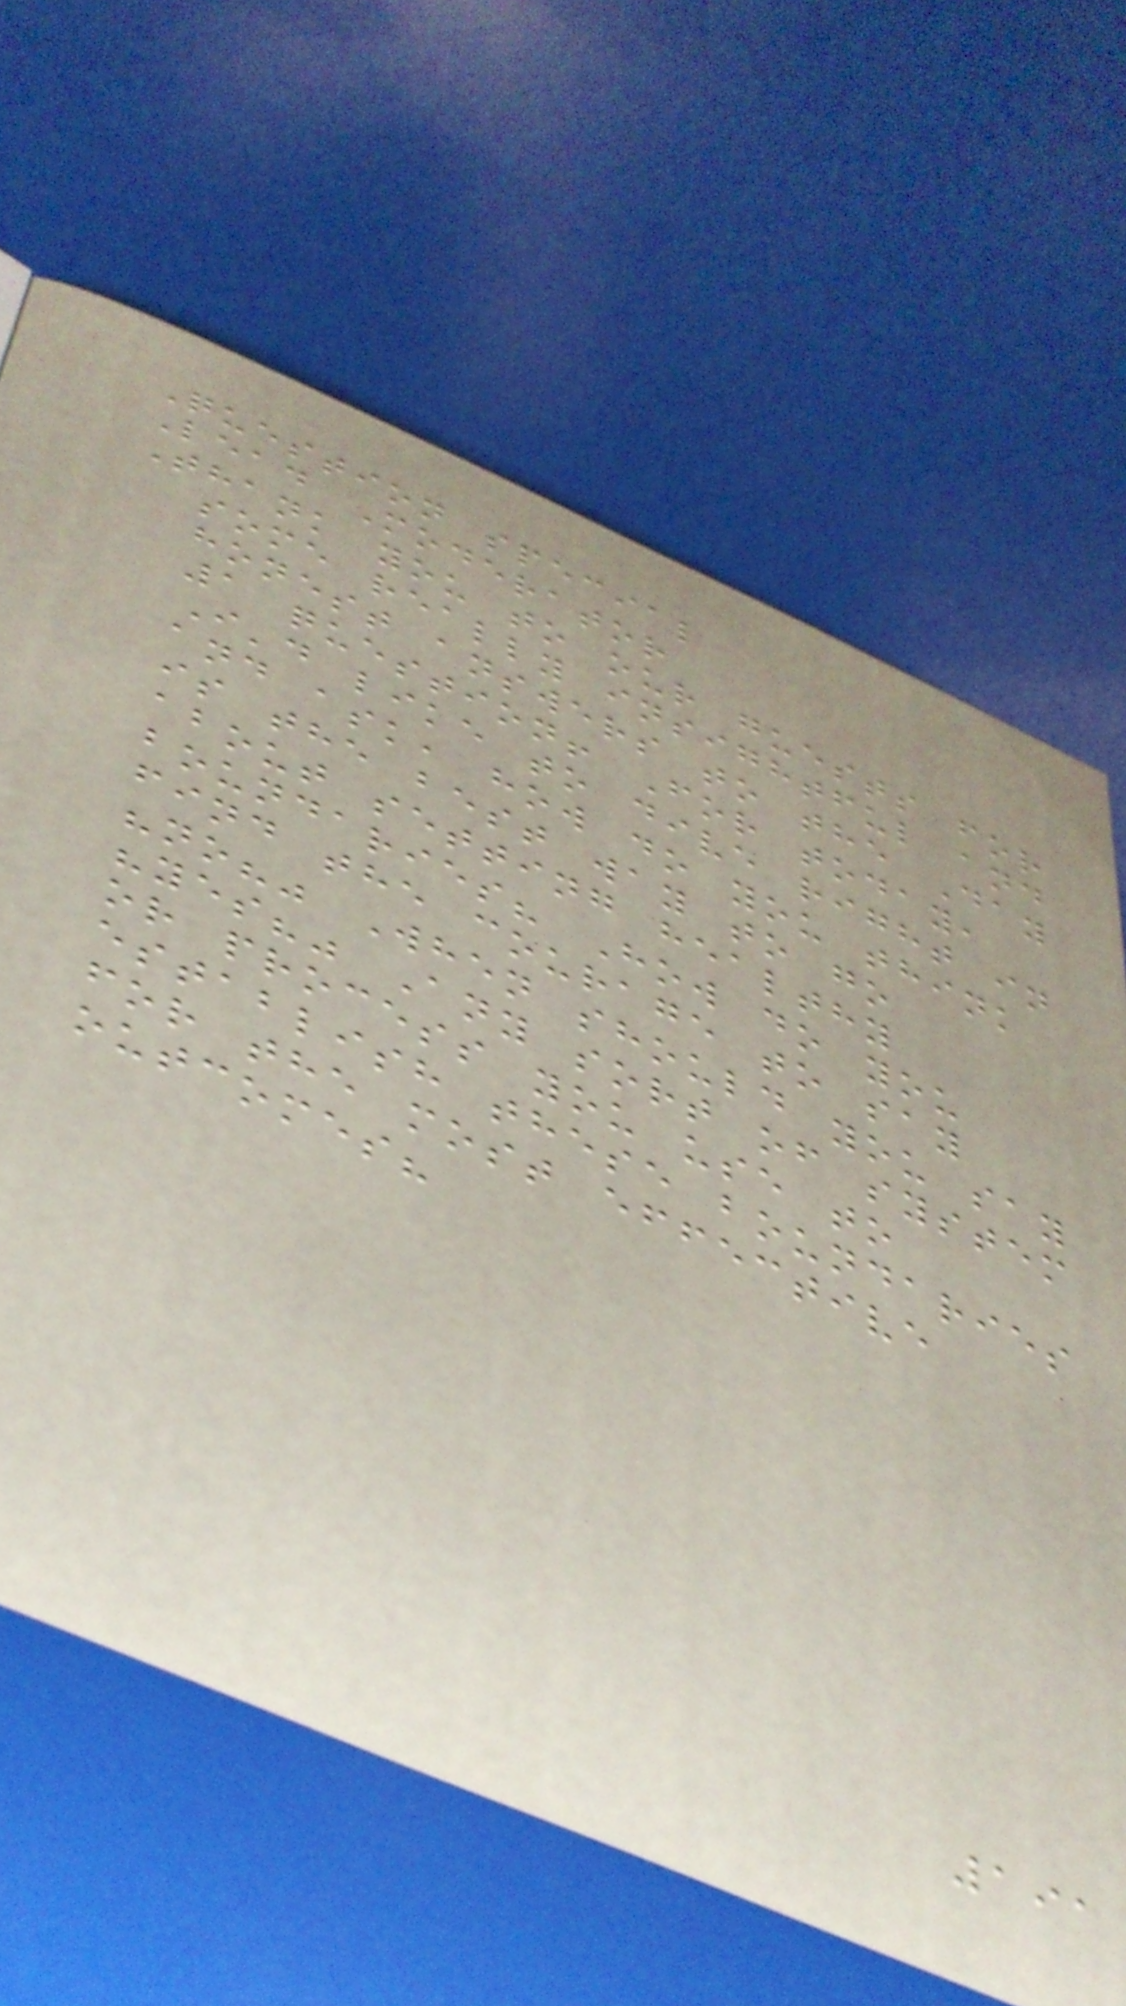Question special
Lead Moderator
Thank you to our guests for
some really insightful and
honest answers to the Day
1 question! For today,
I'd like to dive right in
and ask, how do you think
is the best way to go
about setting healthy
boundaries? How do you
find the courage to say
"no?" When should you say
"yes?" Any sort of system
or process you use to
establish these boundaries
for the most effective
outcomes?
191
